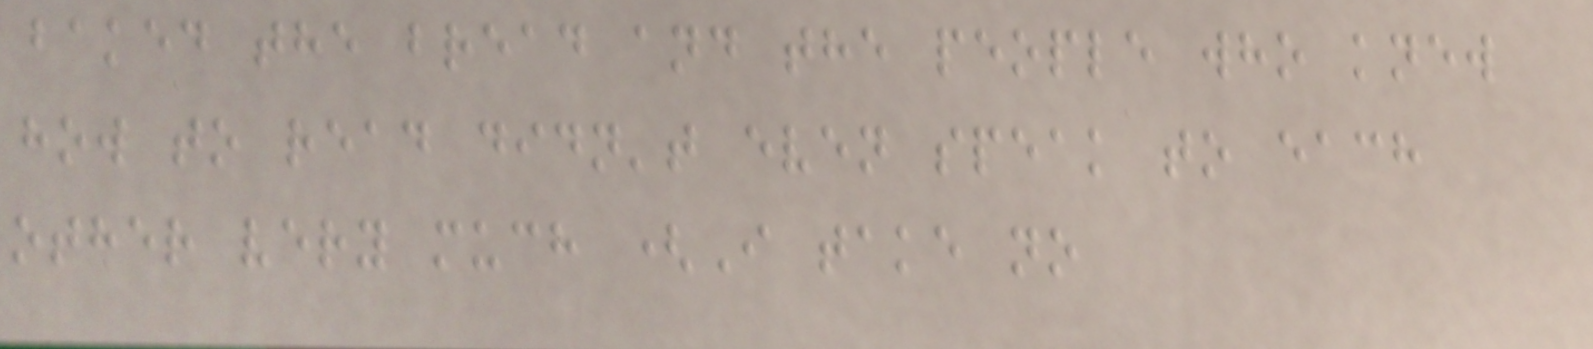baked the bread and the people who knew
how to read didn't even speak to each
other very much (I take no
